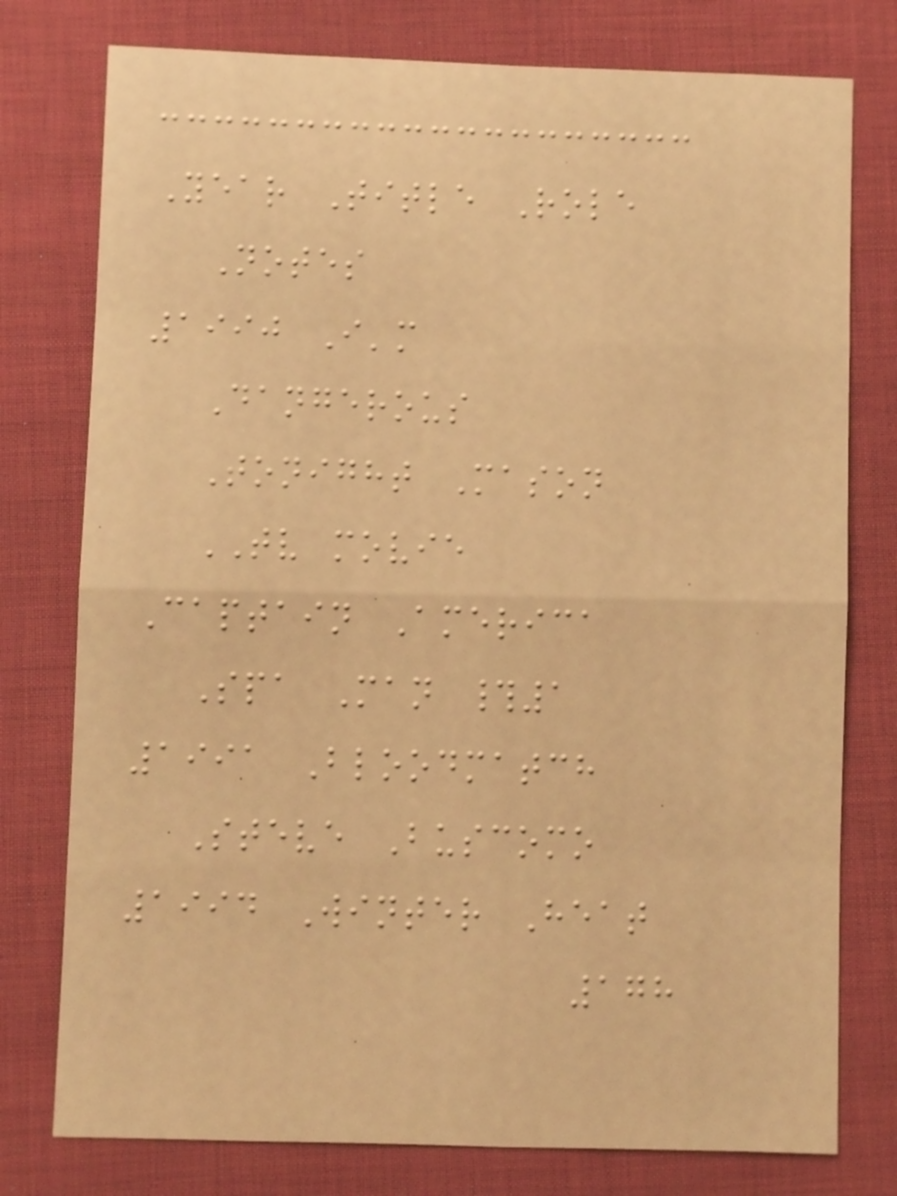Year Title Role
Notes
1990 I'm
Dangerous
Tonight Mason
TV movie
Captain America
Spa Man #1
1991 Bloodmatch
Steve Buscomo
1994 Winter Heat
178
